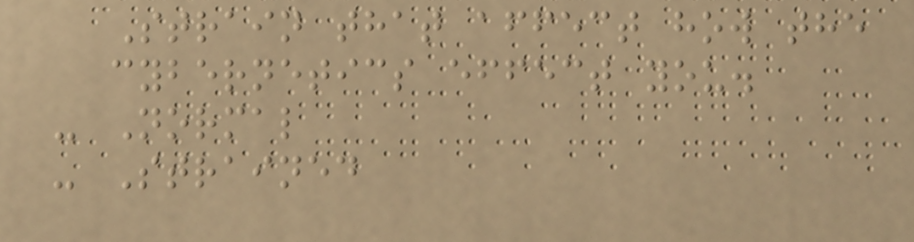Strain that affect how the
cybernetics effect you.
- Normal
- Strained
